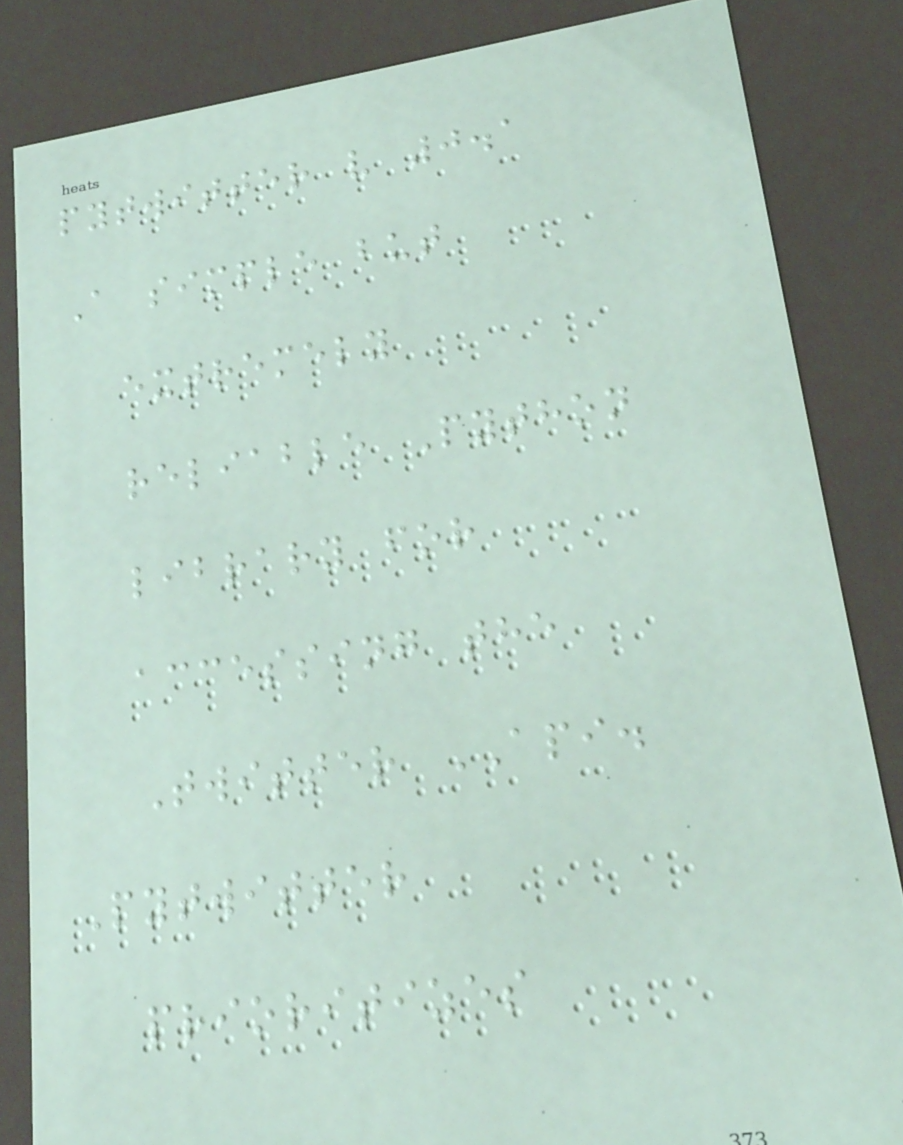pytwitter v 0.1
A simple but
extremely
reliable Python
library for
accessing the
Twitter API.
Pytwitter
prioritizes
